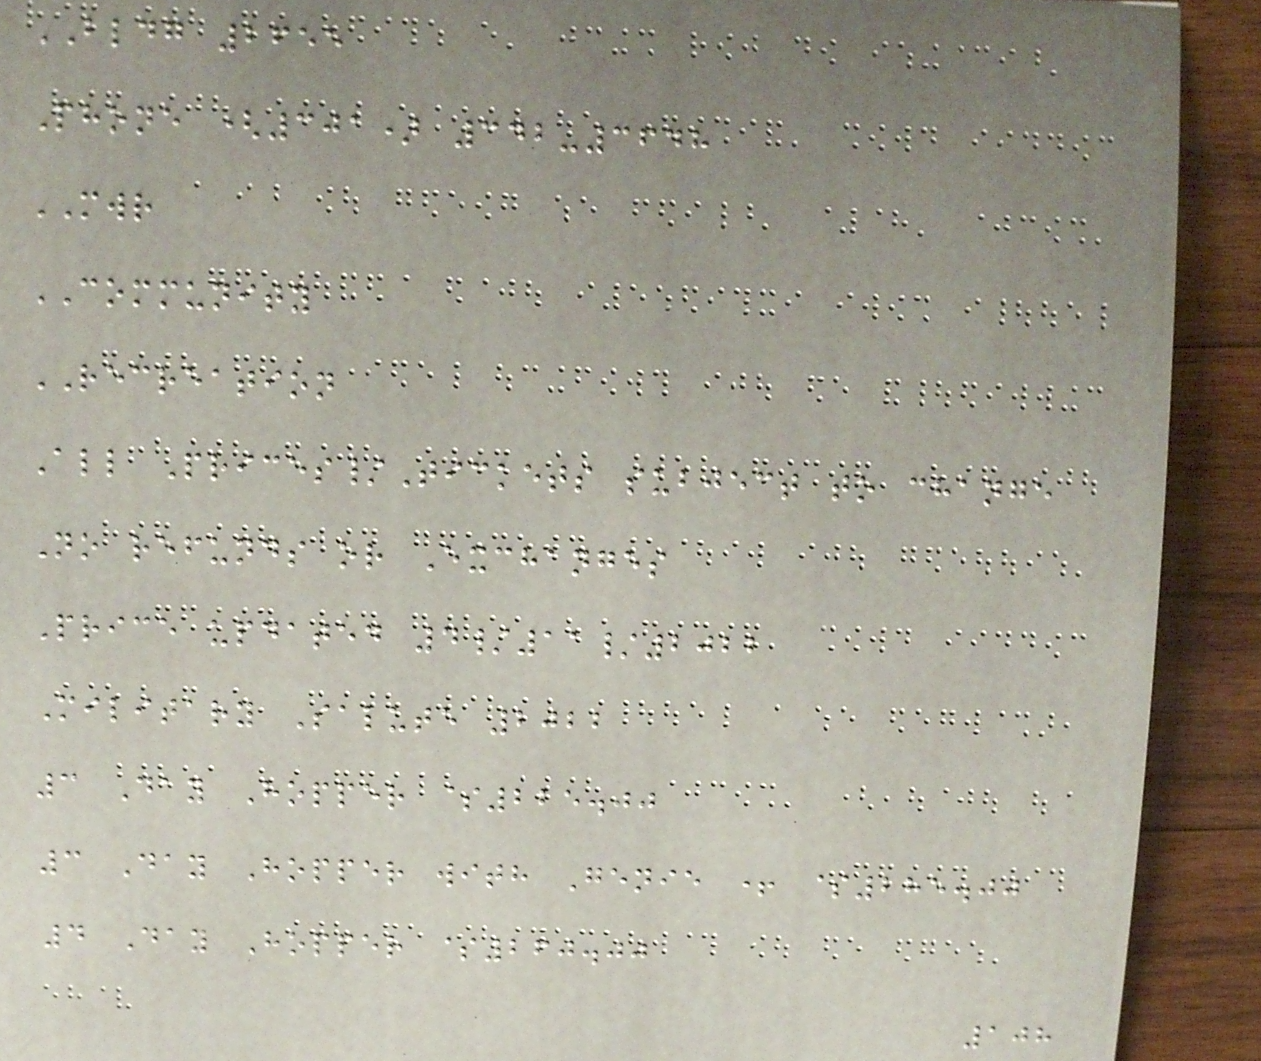BLDG 2655
Phone (301) 342-3648
MWR
COMMUNITY
RECREATION
All Prices/Tickets subject to change
No refunds or Exchanges
Price updated 4/11/2022
Military Salute 2022
3 Day Hopper $225.00
3 Day Hopper with Genie + $285.00
4 Day Hopper $260.00
108
